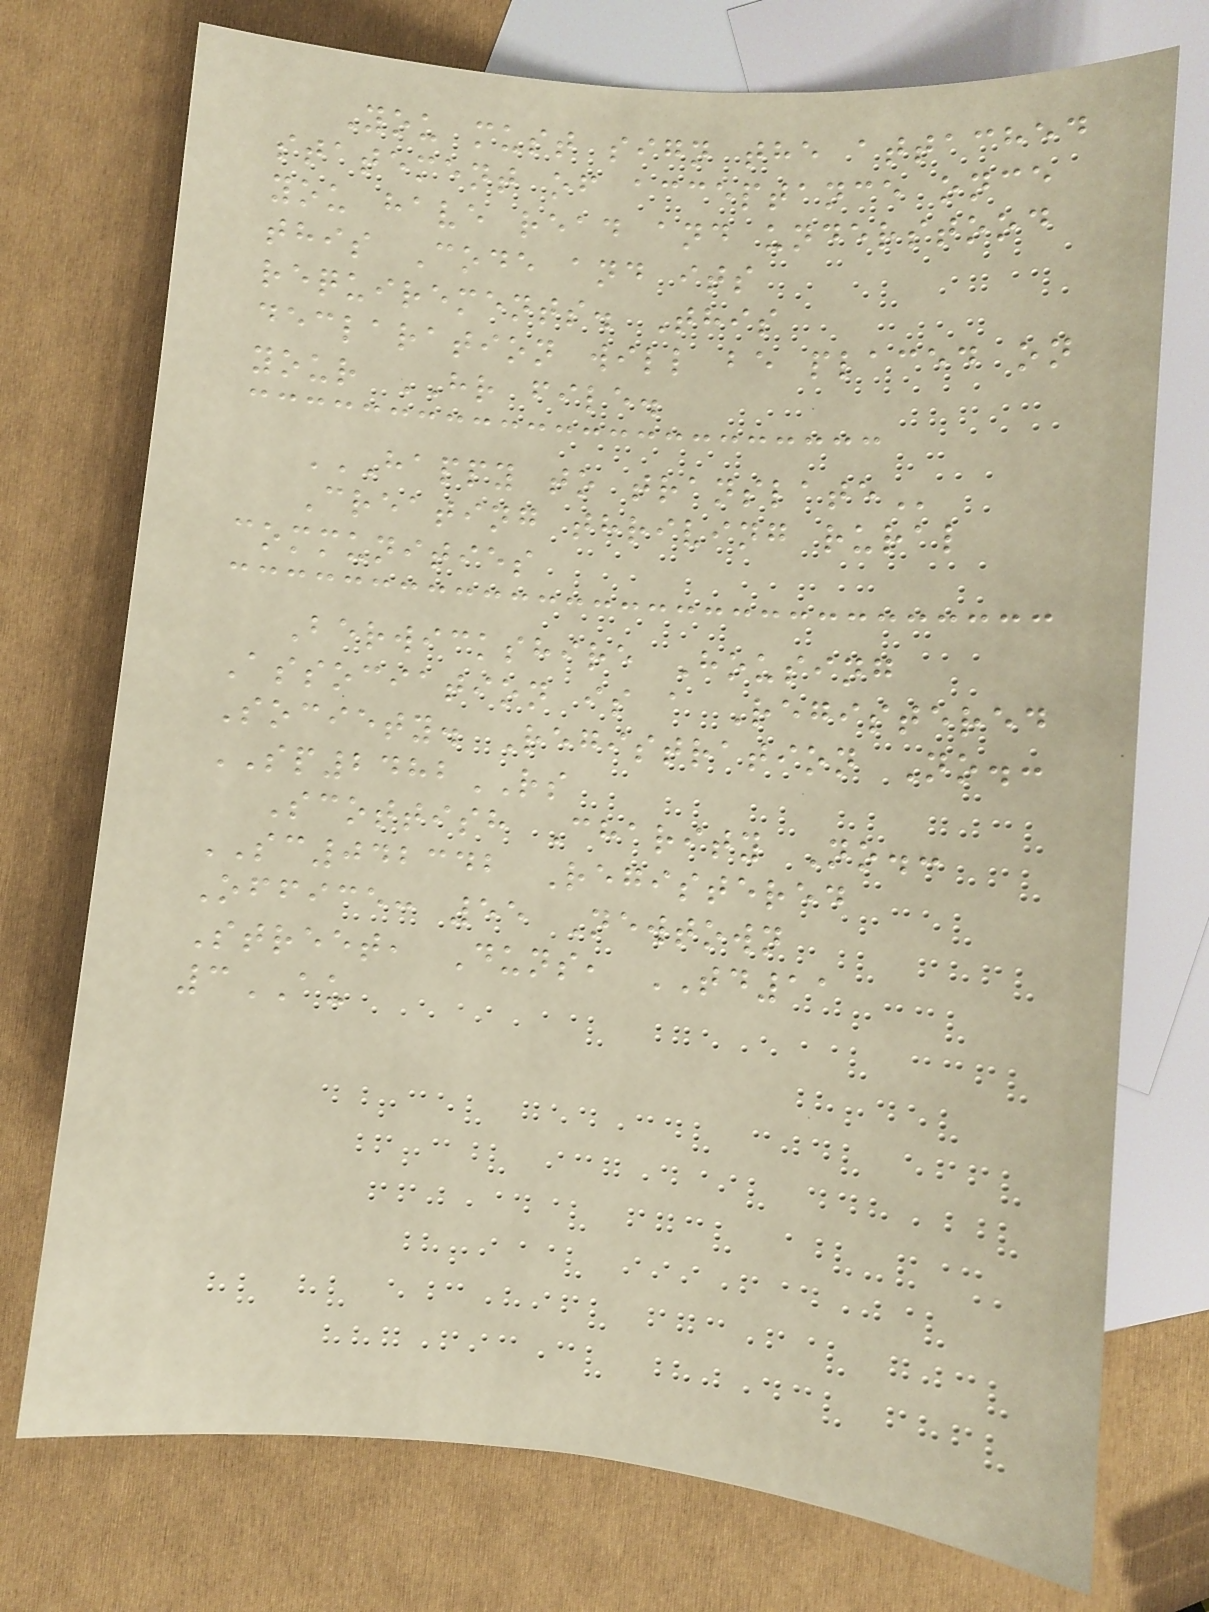You must sign the attached
statement of acceptance once
you have read and understood
this Code and its
requirements. This
declaration will be placed on
your HR file.
HAPPY TO TRANSLATE
Creating thriving rural
communities
Berwickshire Housing
Association is a Registered
Society. Registration No.:
SP2482RS
Scottish Charity No.:
SC042342 Registered
Office: 55 Newtown
Street, Duns, TD11
3AU
